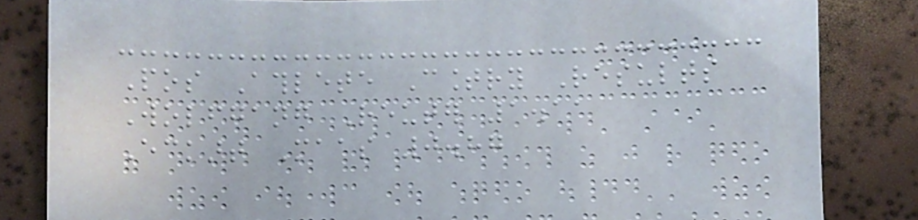Pos Athlete Country Results
Wolfgang Reuter 1.11
Eckart Maas 0.87
